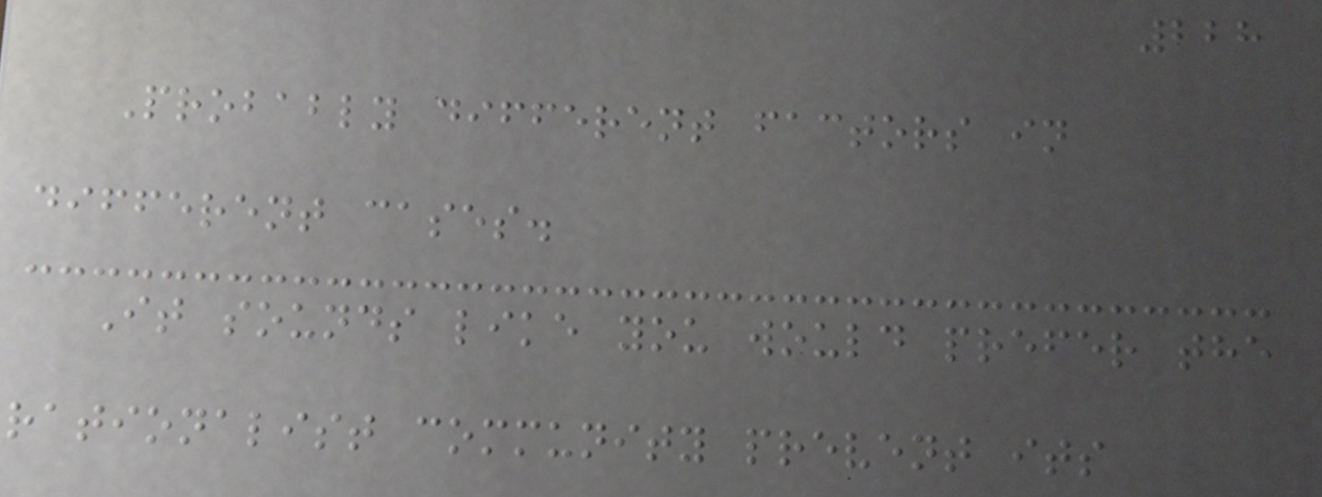228
Probably different factors in
different cases.
It sounds like you would prefer the
rationalist community prevent its
